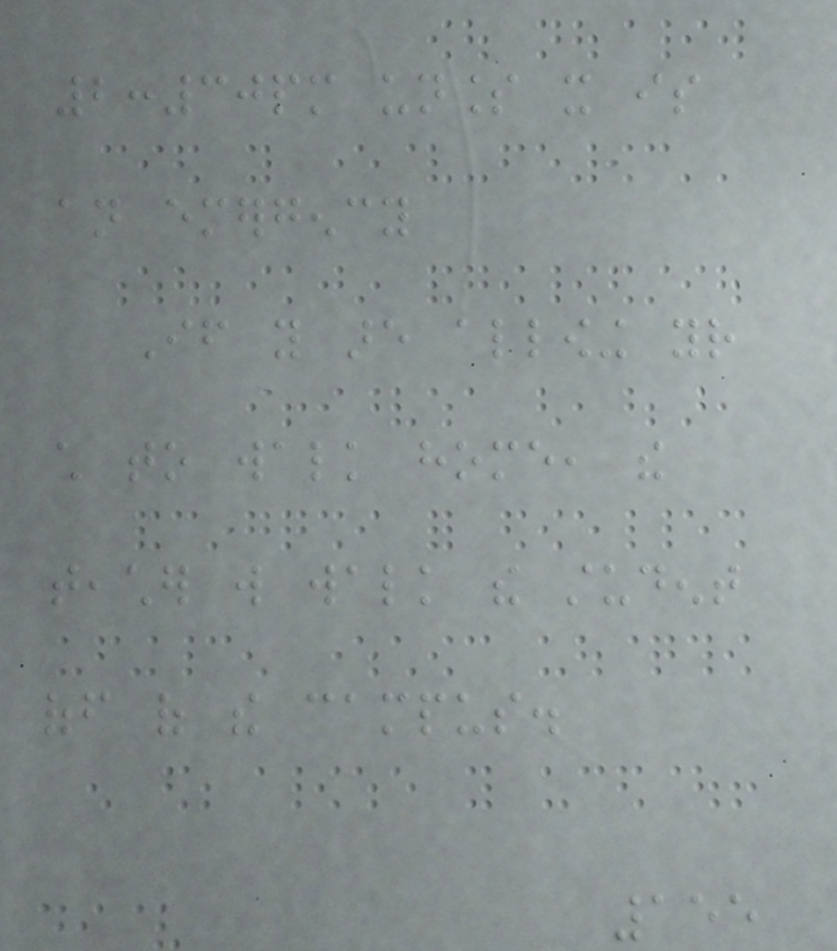2:30pm unless it is
an emergency
If you are allowing your
child to walk home, the
teacher will walk the student
off of the campus.
155
